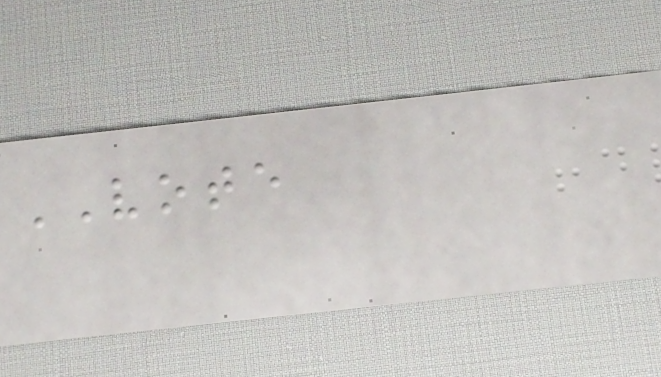VOTE
